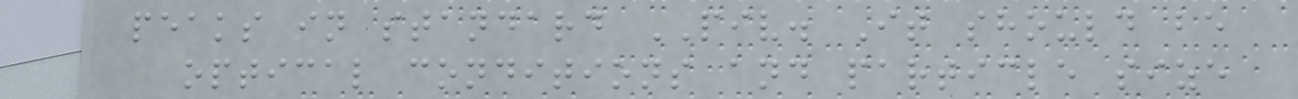peaks in standard PIV. It should be
optical conditions and particle size
